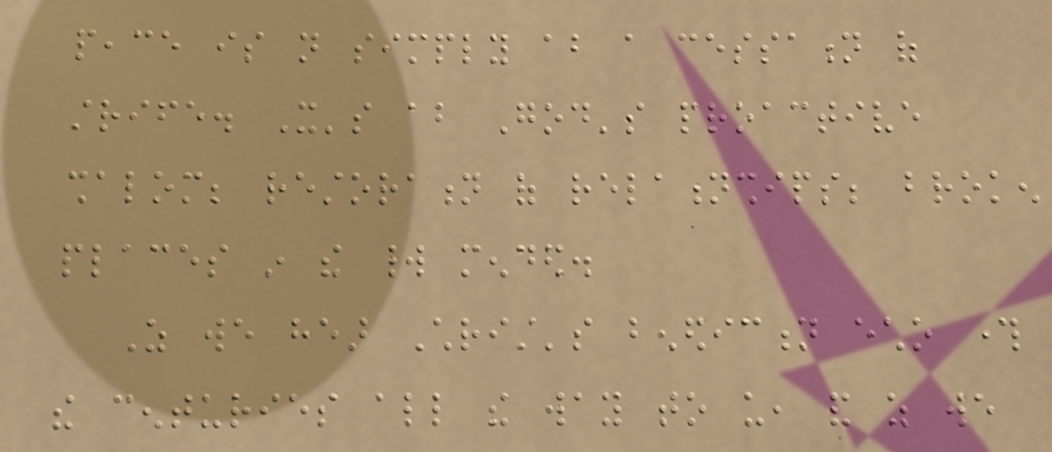peace is not simply about a cessation of
strife. It's about God's proactive
shalom; restoration of relationships; broken
places in the world mended.
As we hear Christ's benediction echo through
the centuries all the way to us, and as we
